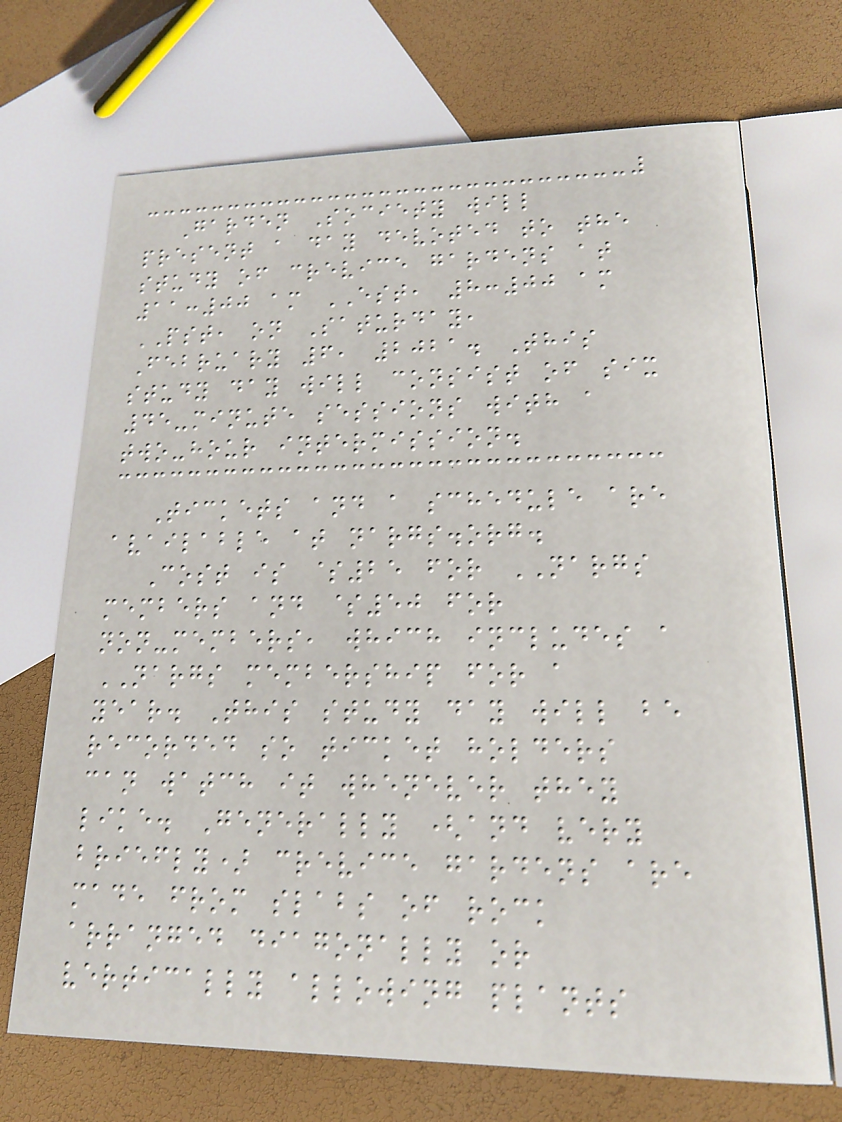Garden Society will
present a day devoted to the
study of crevice gardens at
11:00 am EST, 8:00 am
PST, on Saturday,
February 6, 2021. This
study day will consist of six
45-minute sessions with a
two-hour intermission.
Tickets and a schedule are
available at nargs.org.
Cost is $25 for NARGS
members and $50 for
non-members, which includes a
NARGS membership for a
year. This study day will be
recorded so ticket holders
can watch it whenever they
like. Generally (and very
briefly) crevice gardens are
made from slabs of rock
arranged diagonally or
vertically allowing plants
